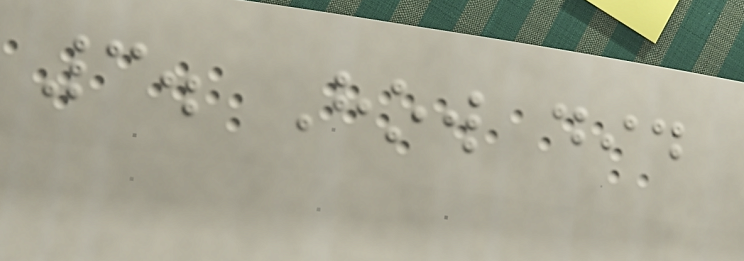3. How did
